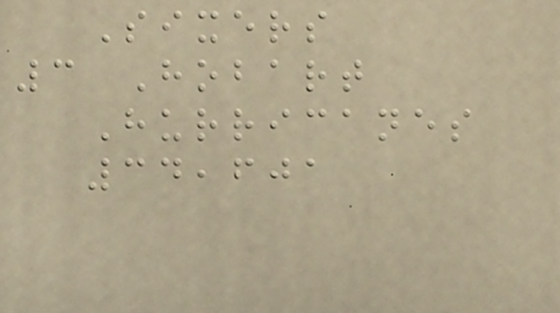Sixers
3 Hobart
Hurricanes
34,601
